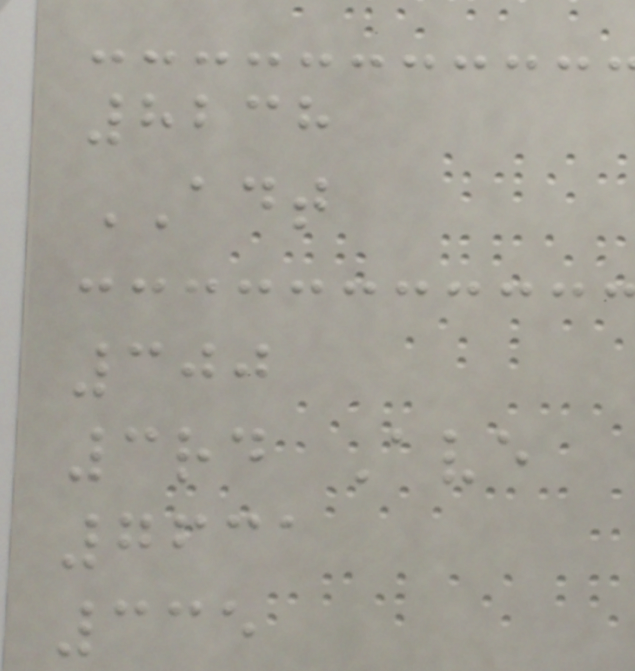8238
ADT
300
3rd Ave
7631
335
